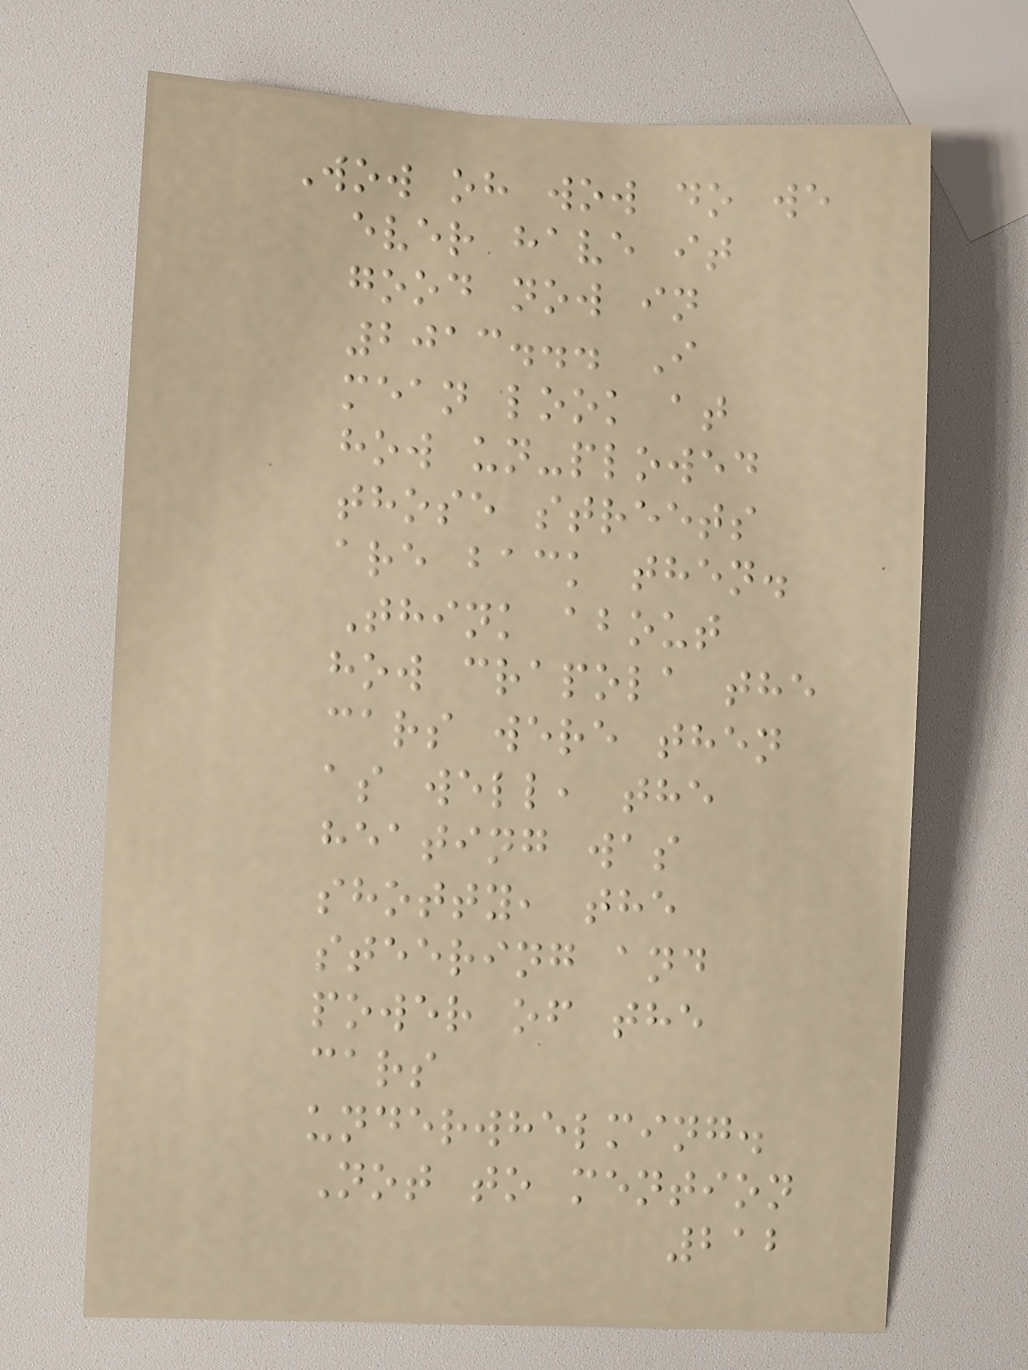Wow oh wow do we
ever have it
good now in
2013... I
mean look at
how un-plowed
those streets
are back then.
Think about
how crapola the
cars were then
as well, the
heating was
shotty, the
steering and
power of the
cars
underwhelming.
Not to mention
212
